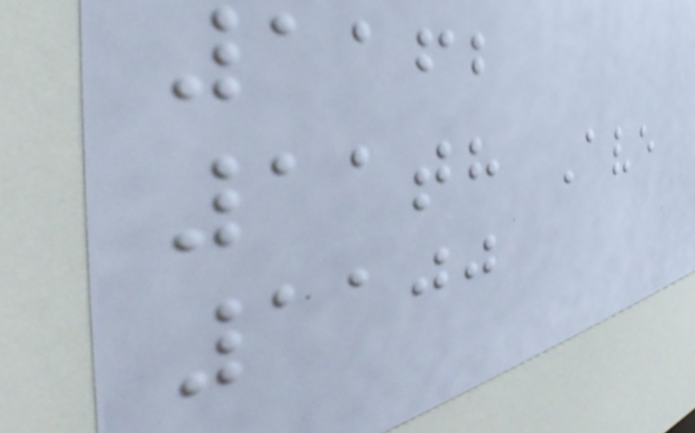1162
11th Ave
1100
